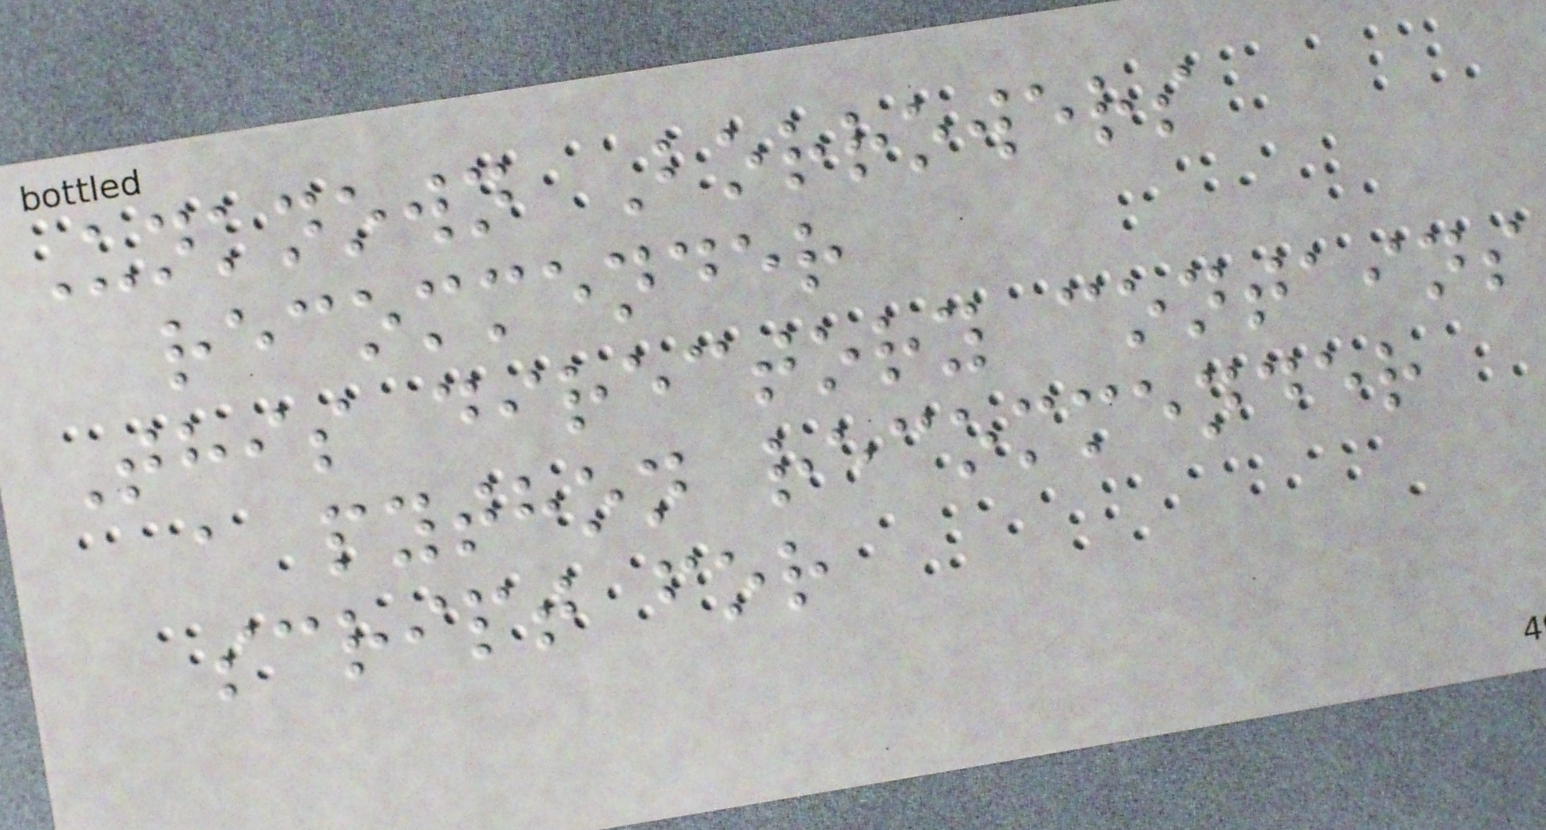Unknown Borrowers
recommender
This directory contains
a python recommender
script for
